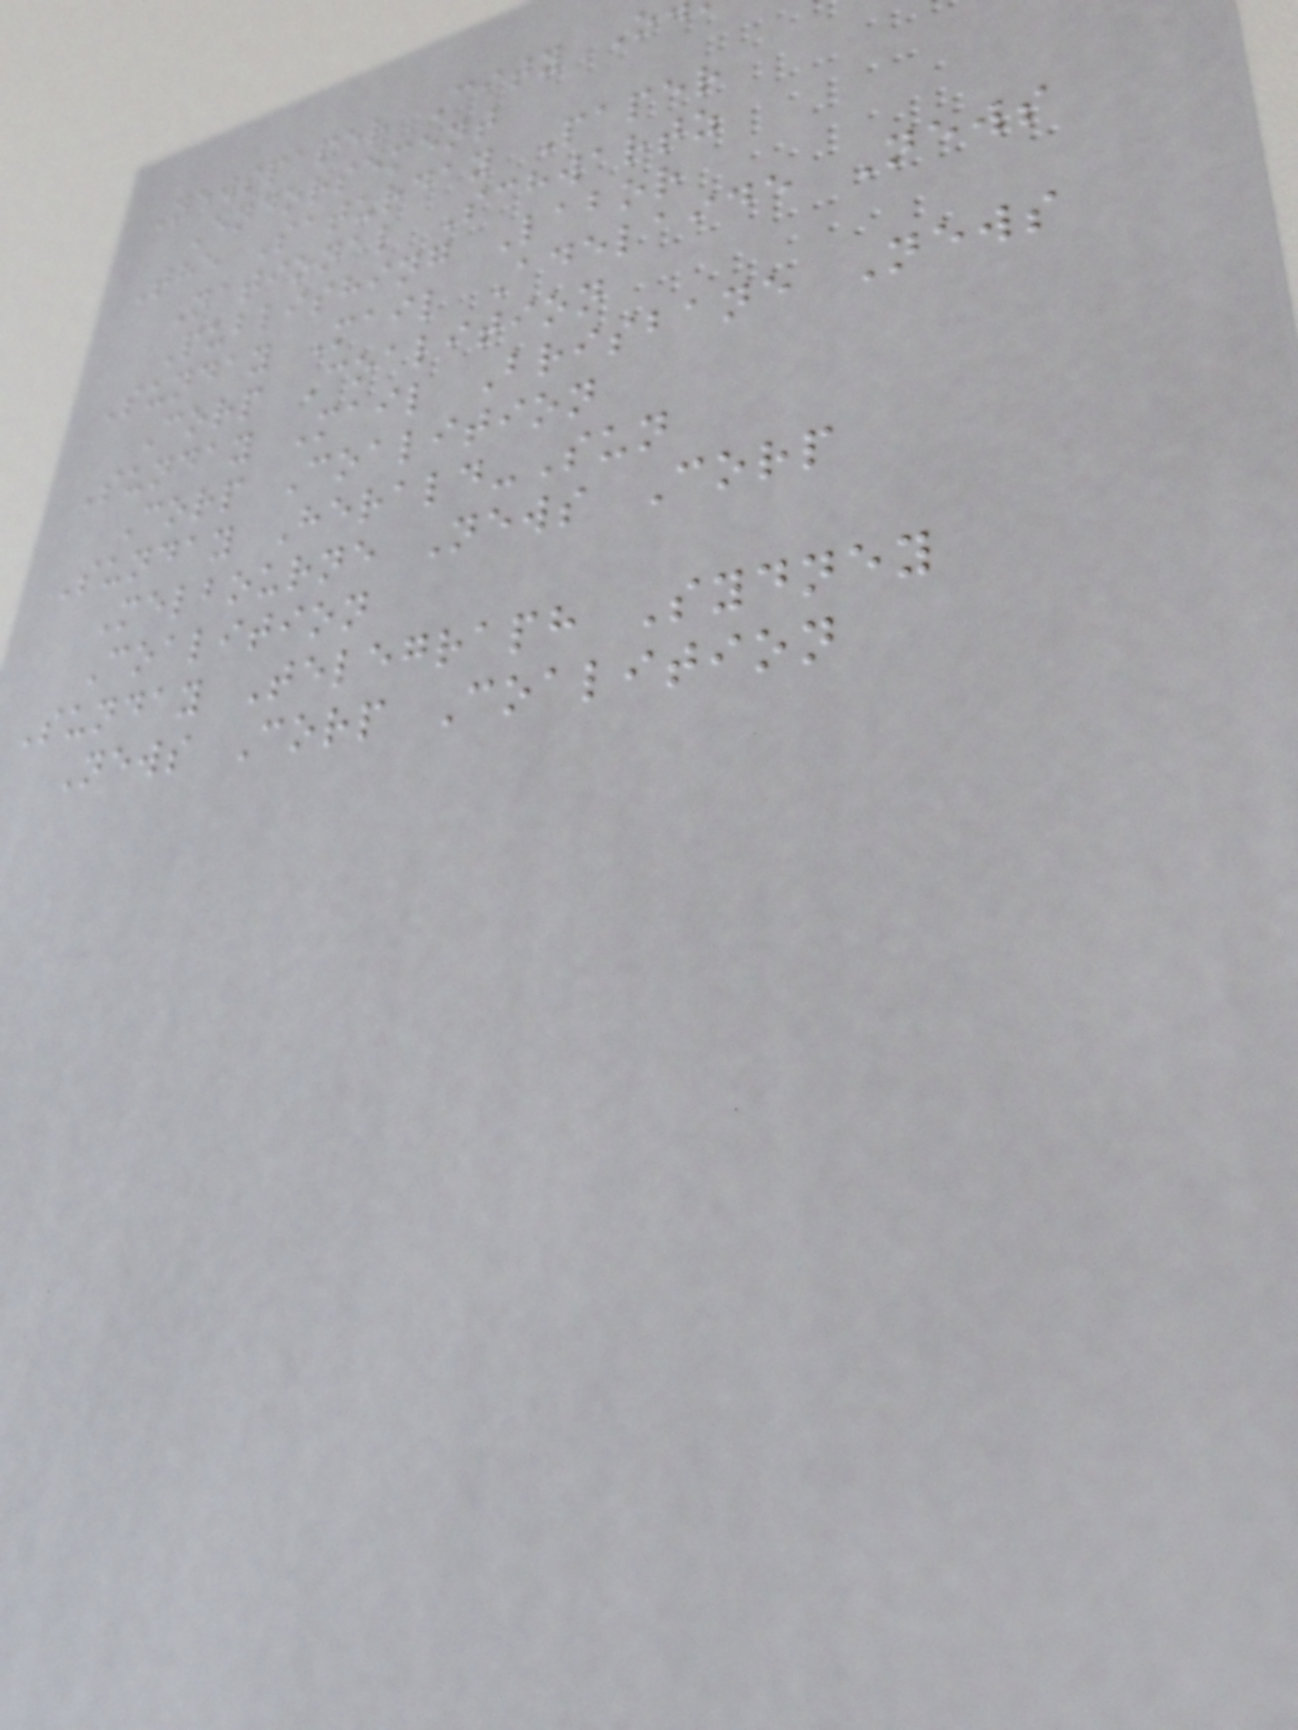Newspaper City O
Endorsement
The Saturday Paper
National Schwartz
Publishing Labor
Sunday Mail Adelaide News
Corp Coalition
Sunday Mail Brisbane News
Corp Coalition
Sunday Herald-Sun
Melbourne News Corp
Coalition
Sunday Telegraph Sydney
News Corp Coalition
